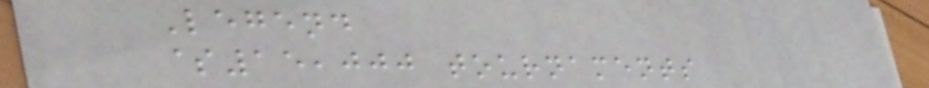Legend
$15,000 tournaments
